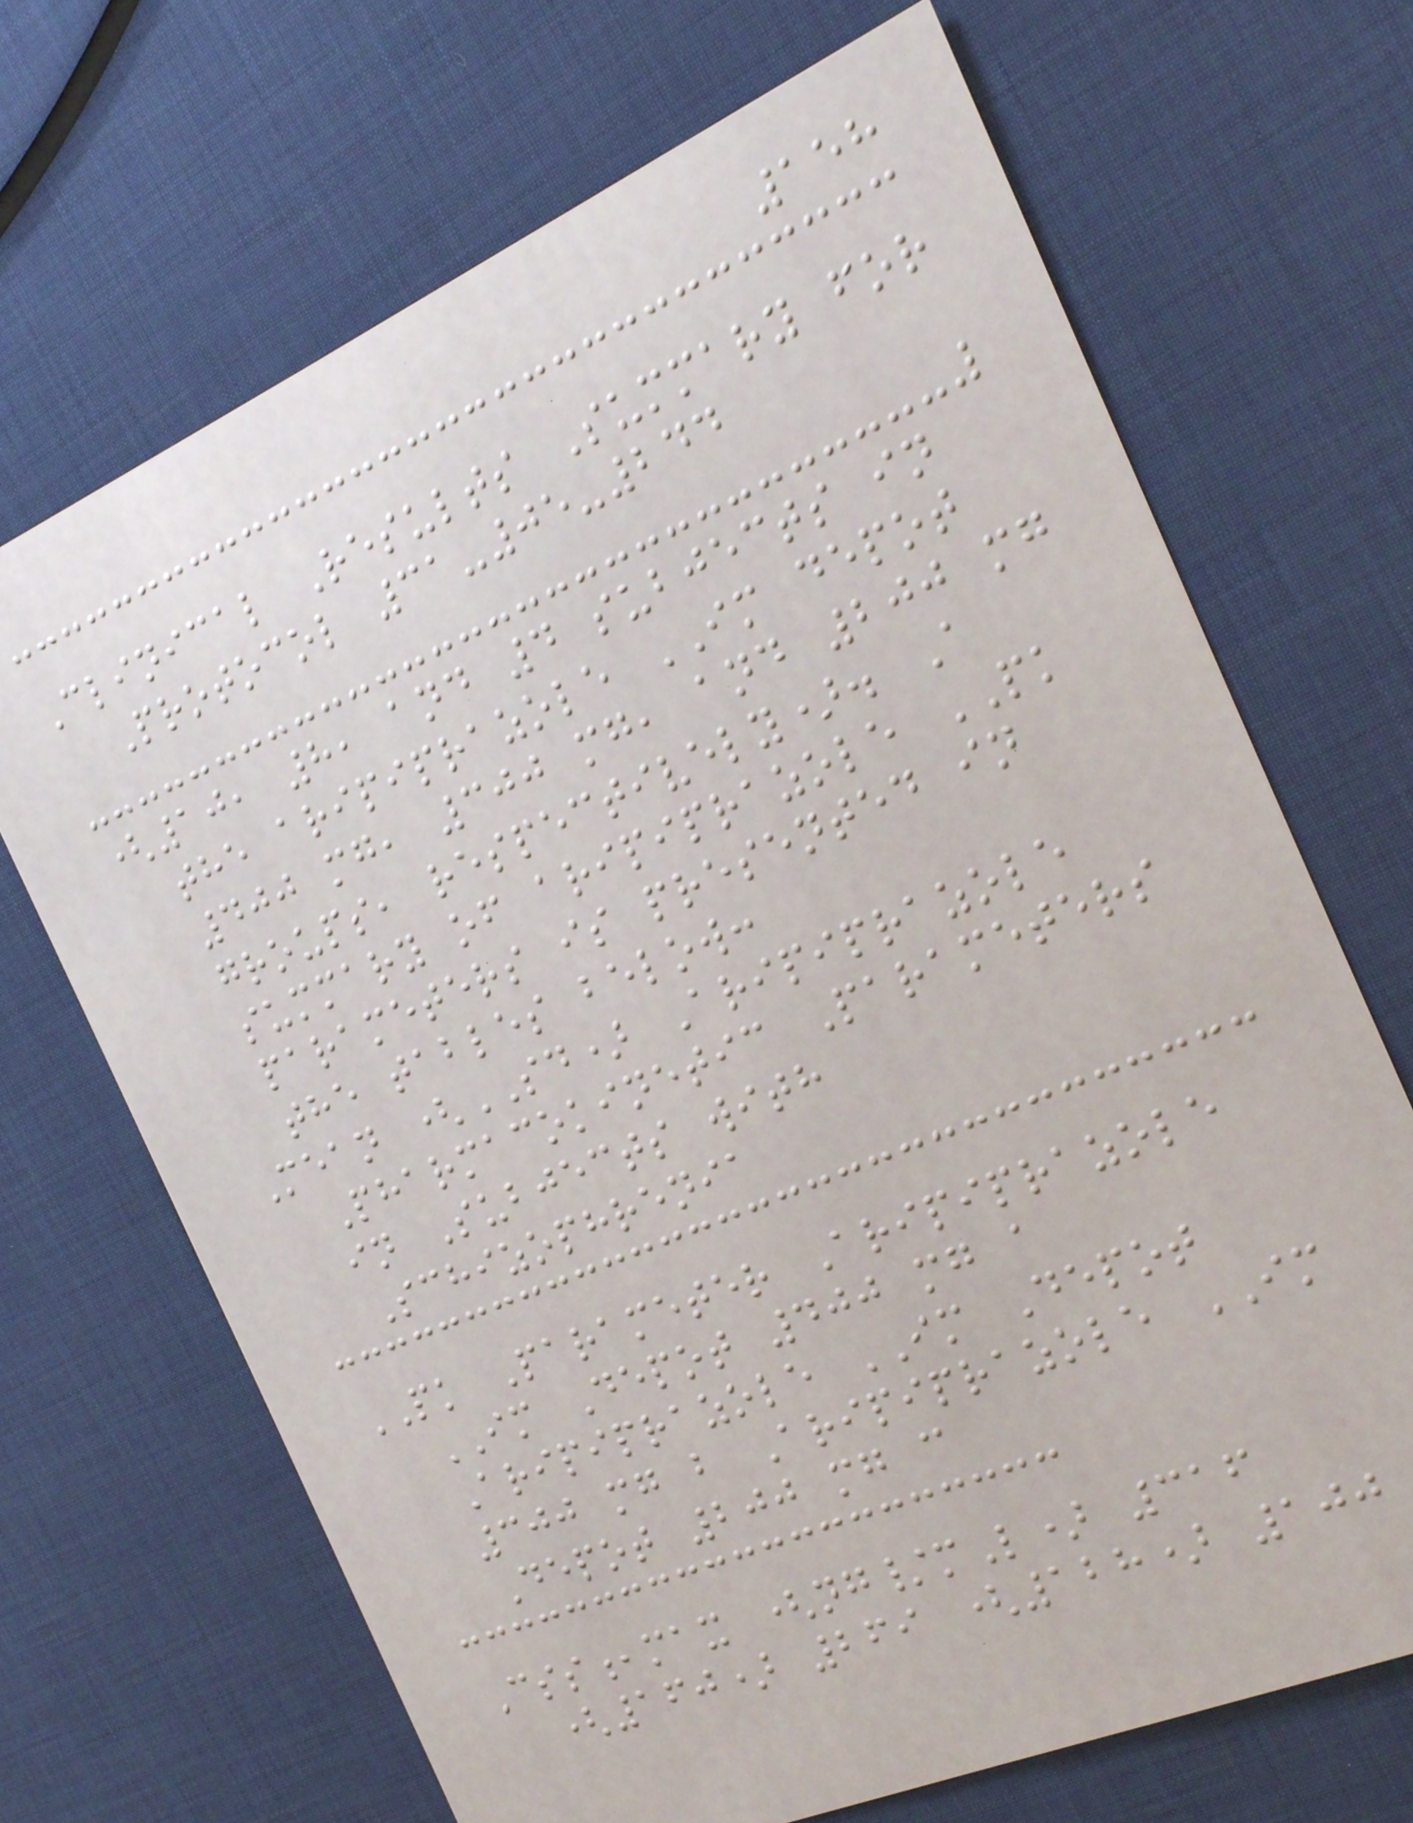158
Clinical Results Summary for
Protocol 31-05-244
(10, 8, and 4 subjects in
the aripiprazole IM depot
400 mg, 300 mg, and 200 mg
groups, respectively). A
summary of aripiprazole PK
parameters is presented in
the tables below:
Mean (SD) Aripiprazole
Pharmacokinetic Parameters
in Subjects with
Schizophrenia
PK Parameter Aripiprazole
IM Depot 400 mg a
Aripiprazole IM Depot
300 mg b Aripiprazole IM
Depot 200 mg c
Css,max (ng/mL) 316
(160) 269 (128) 100
